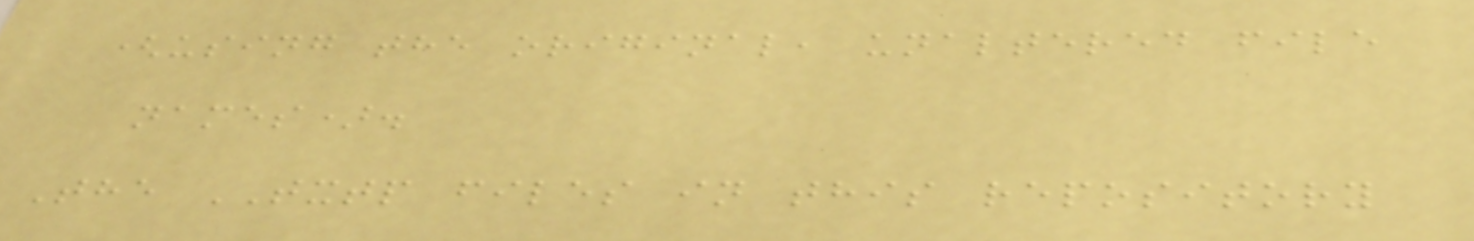(using the original, unaltered file
names).
The TXTP files in this repository
